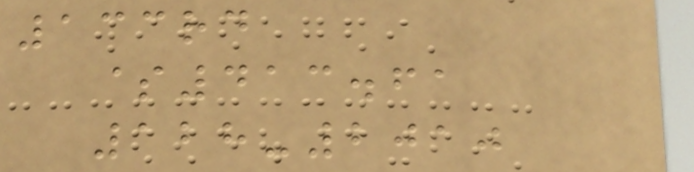133rd
$413.61
128-2010
